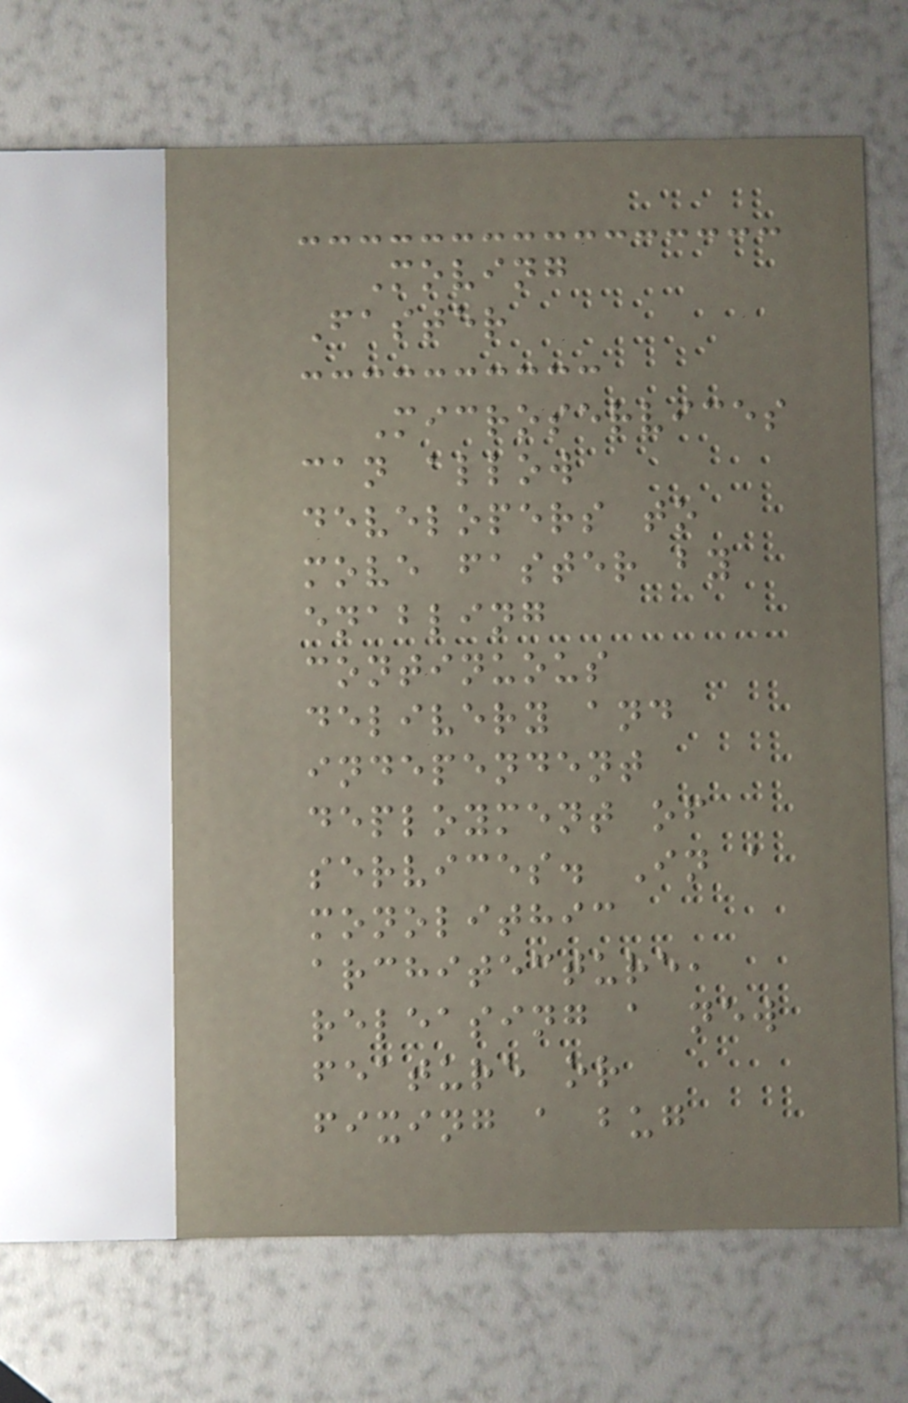Moving
Faster
Microservices
can allow
developers to
move faster by
enabling
continuous
delivery and
independent
deployment of
services. In a
monolithic
architecture,
releasing a new
feature or
fixing a bug
